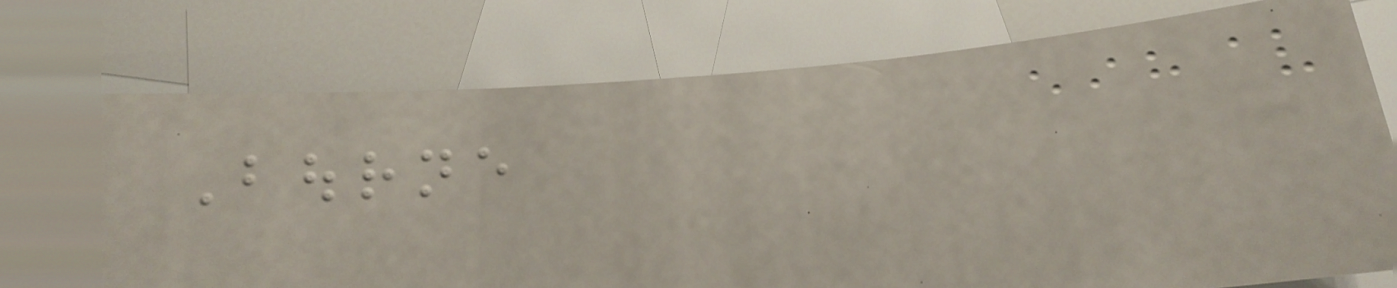Bourne
